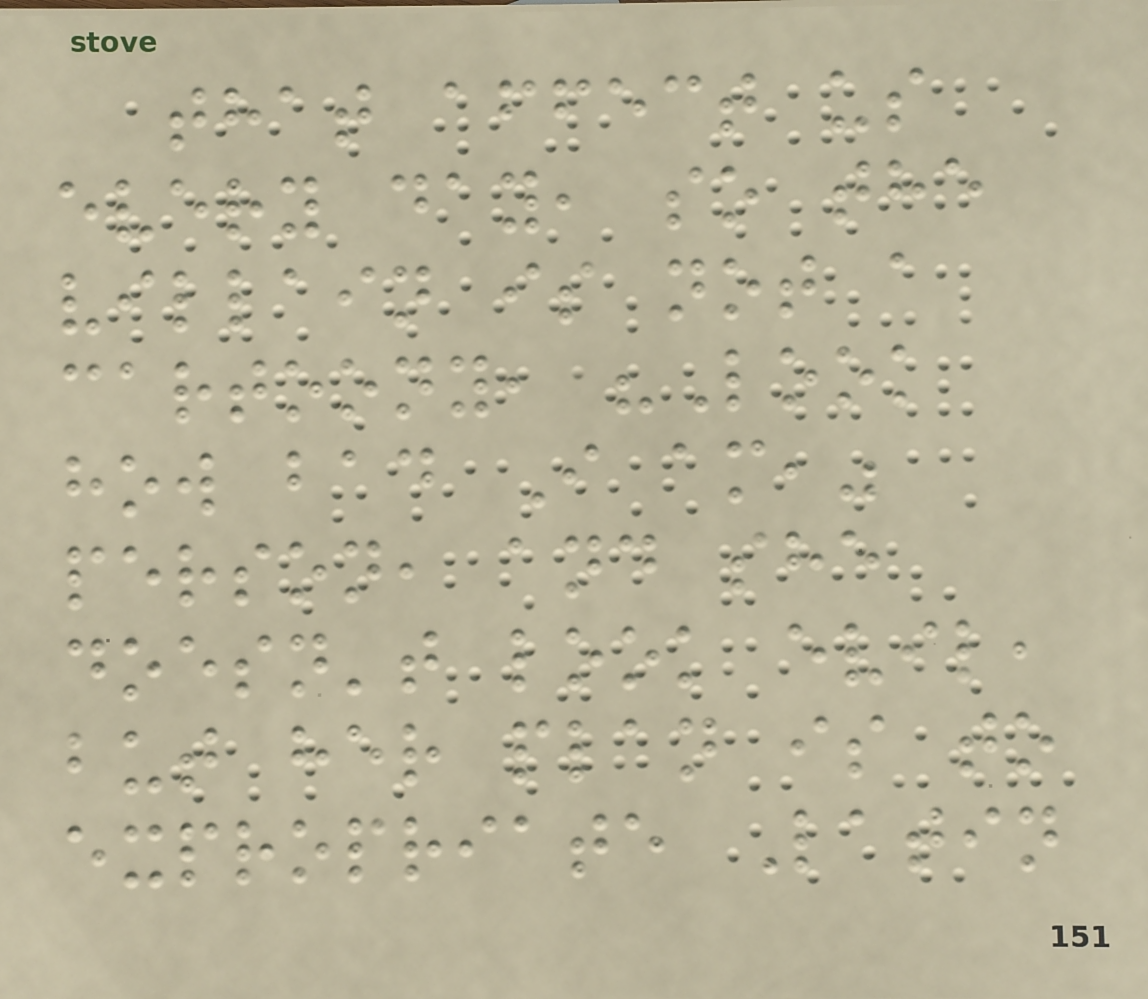that affect us
every day, so the
villain is not a
cartoony, "Look
how bad I am,"
person, and she
doesn't look evil,
but her plan is to
expropriate Latin
